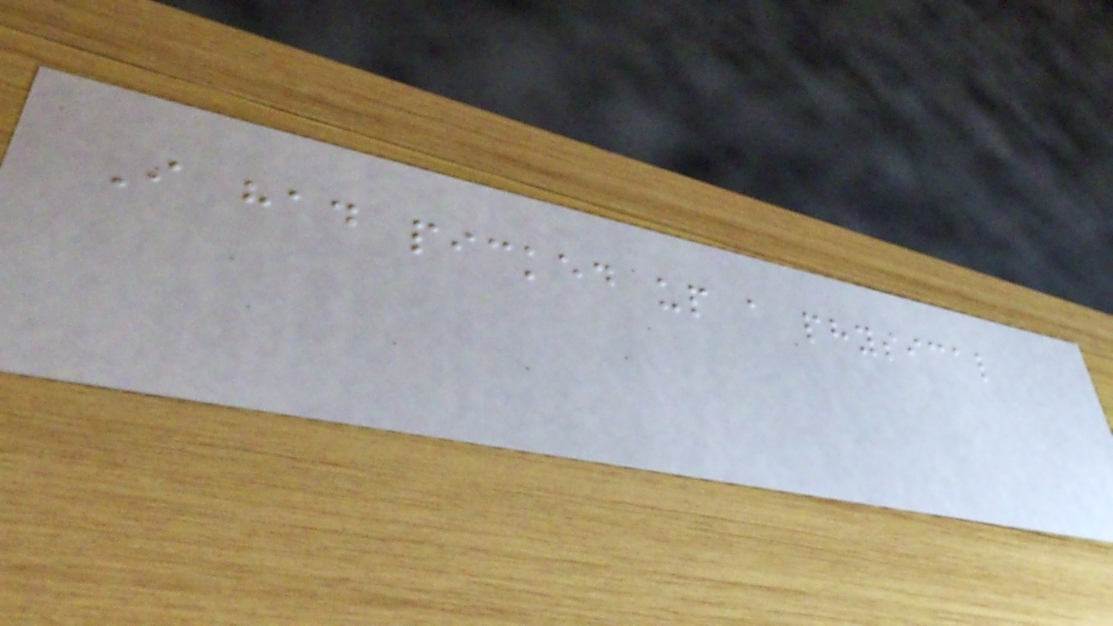I had picked up a physical
